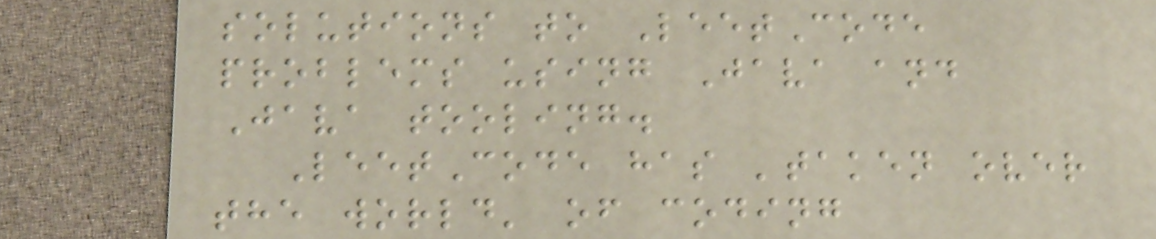solutions to LeetCode
problems using Java and
Java tooling.
LeetCode has 'taken over
the world' of coding
